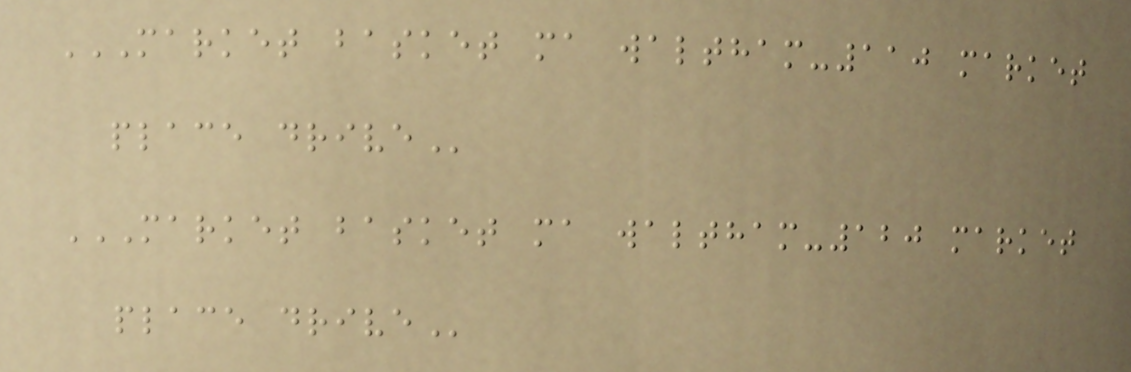MARKET BASKET MA WALTHAM-110 MARKET
PLACE DRIVE
MARKET BASKET MA WALTHAM-120 MARKET
PLACE DRIVE
